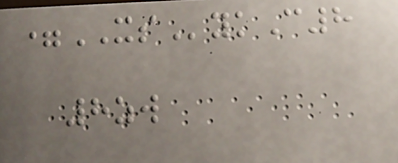=XSykC8
8zw
